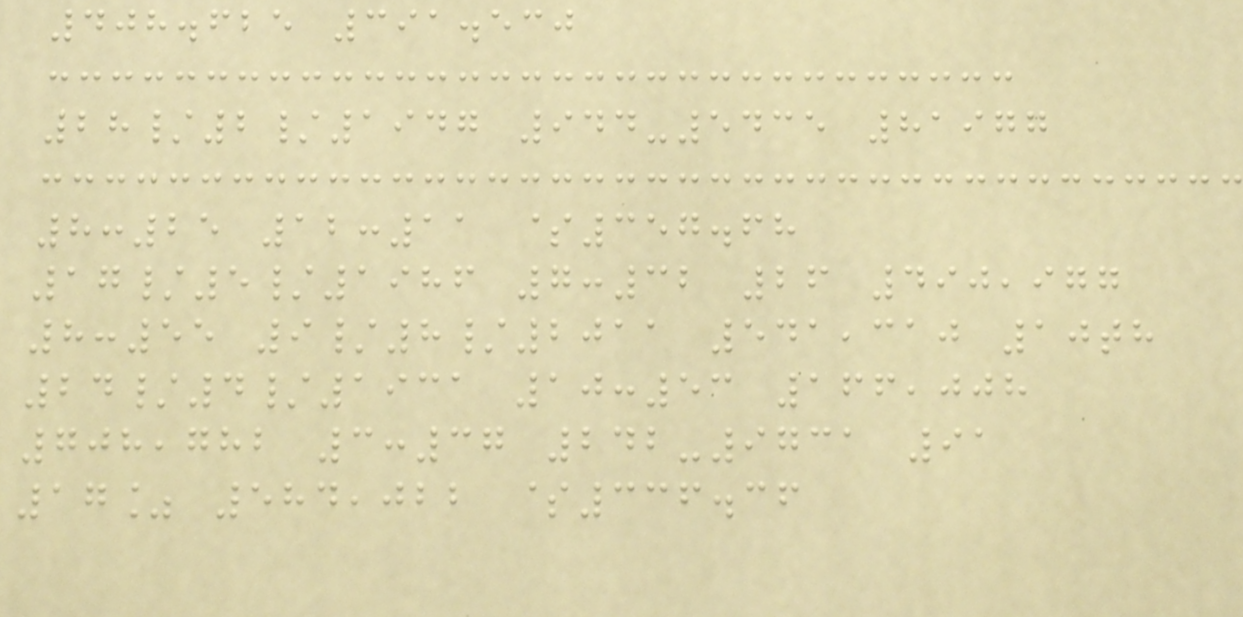408.625 391.530
28/2/1947 944-5435 81977
8:25 12:11 $357.68
17/5/1986 7:32 26 490,977
8:55 9/8/2011 541,310 10th
24/4/1931 10:53 166,008
708,782 3:37 242-9731 91
17% 584,022 $336.36
